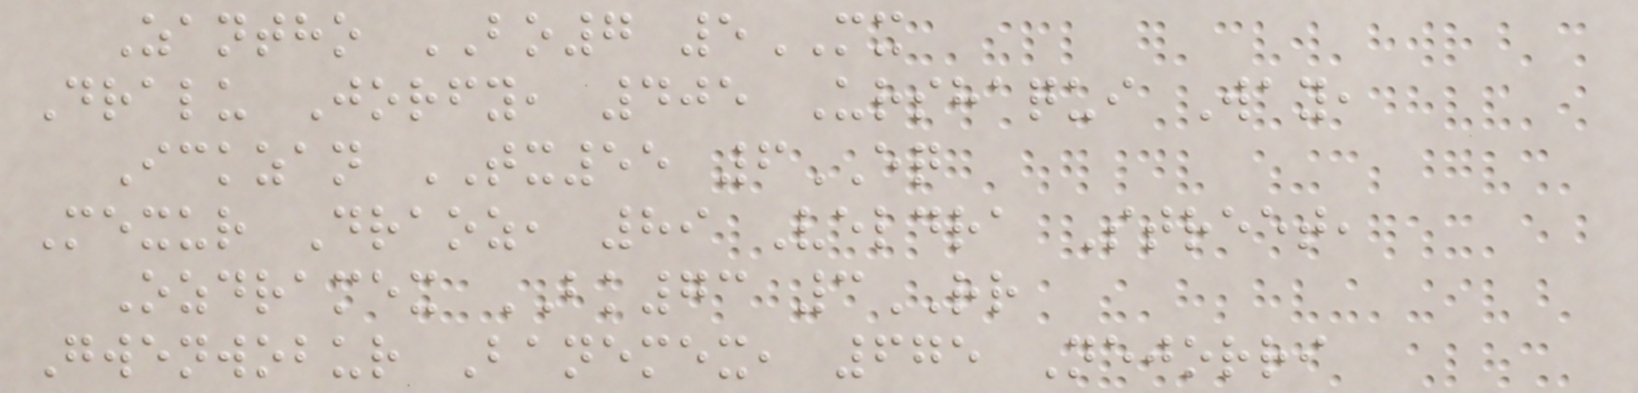Zantho BO7 5MX
Dralu Jorfy, 405 Urshaqui Way,
Ickzan TX55 6EQ
Mexur Draoz, 89 Veldra Street,
Ozdramex BK73 3RR
Gwenwobur Banemex, 675 Nejorri
